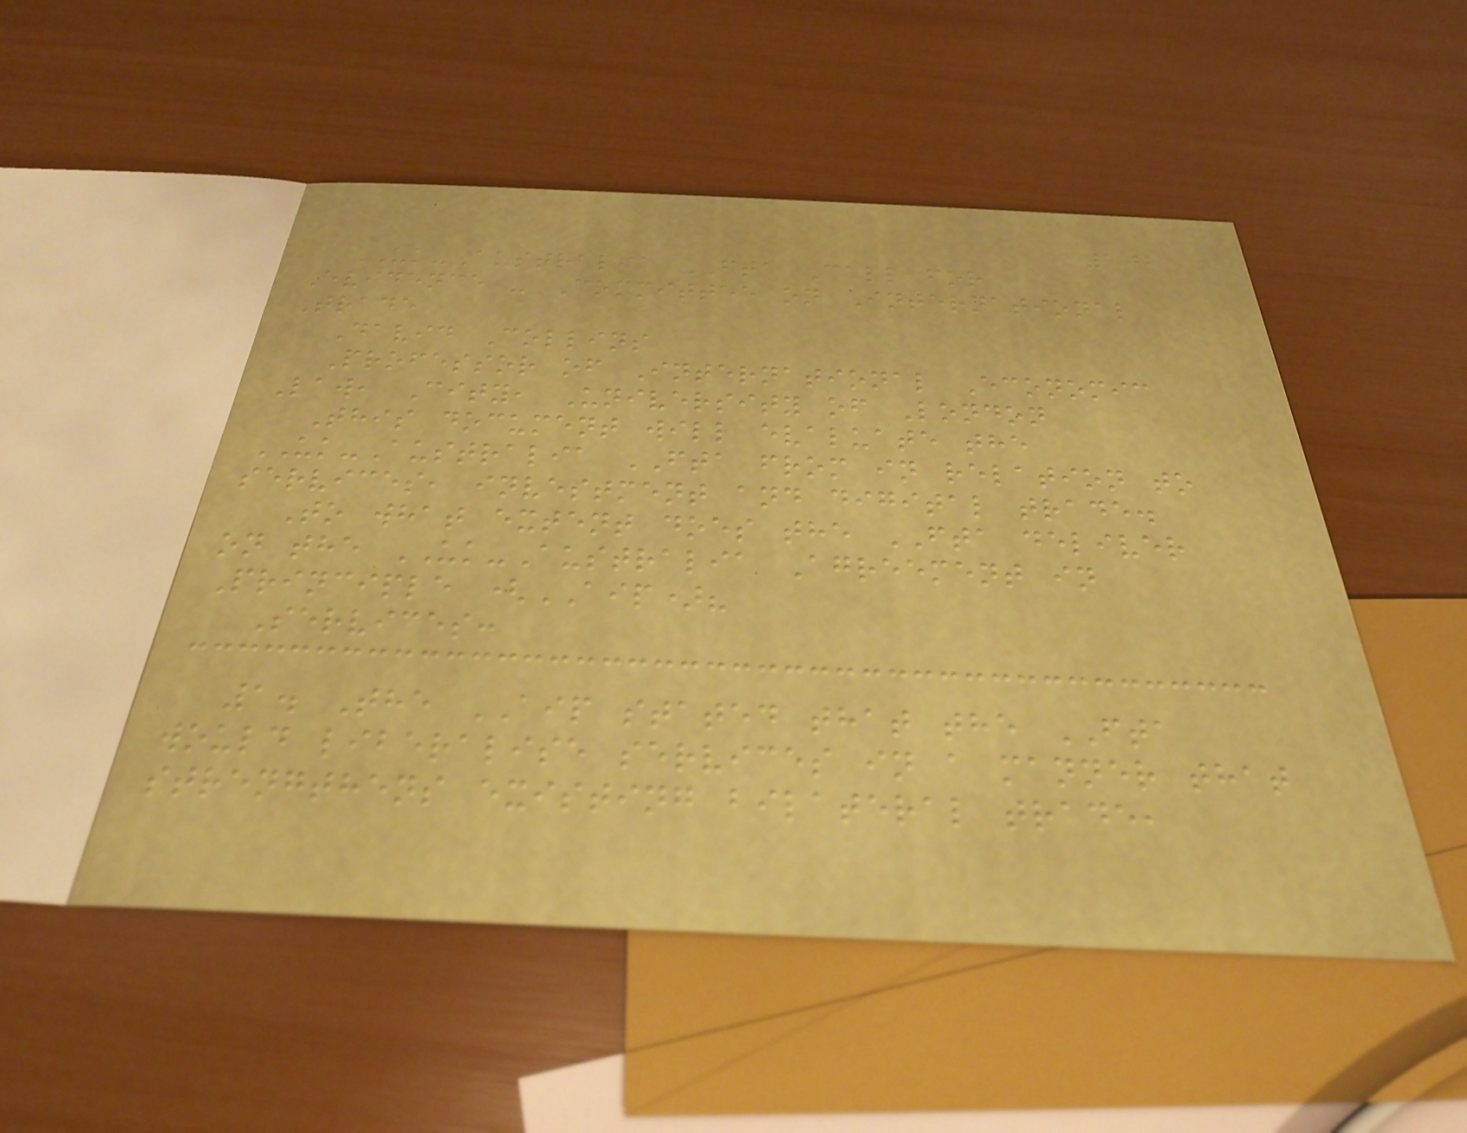102
UK-Australia FTA Call for
Evidence - Committee on International
Trade
David Collins
Professor of International Economic
Law, City, University of London
This document will evaluate the
UK-Australia FTA from in relation to
services, investment and digital trade.
To what extent does the FTA deliver
on the UK-Australia Agreement in
Principle (AIP)?
Services:
1. The AIP stated that the FTA
would liberalise services in a manner that
strengthens existing bilateral trade,
